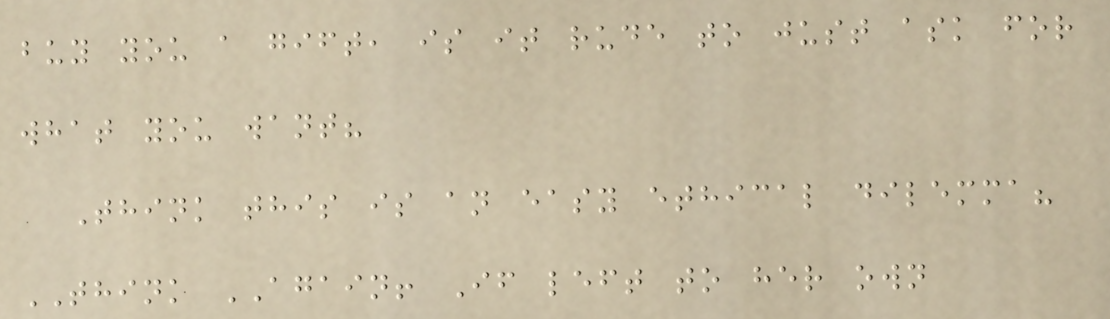buy you a gift, is it rude to just ask for
what you want?
Think this is an easy ethical dilemma?
THINK AGAIN! If left to her own
